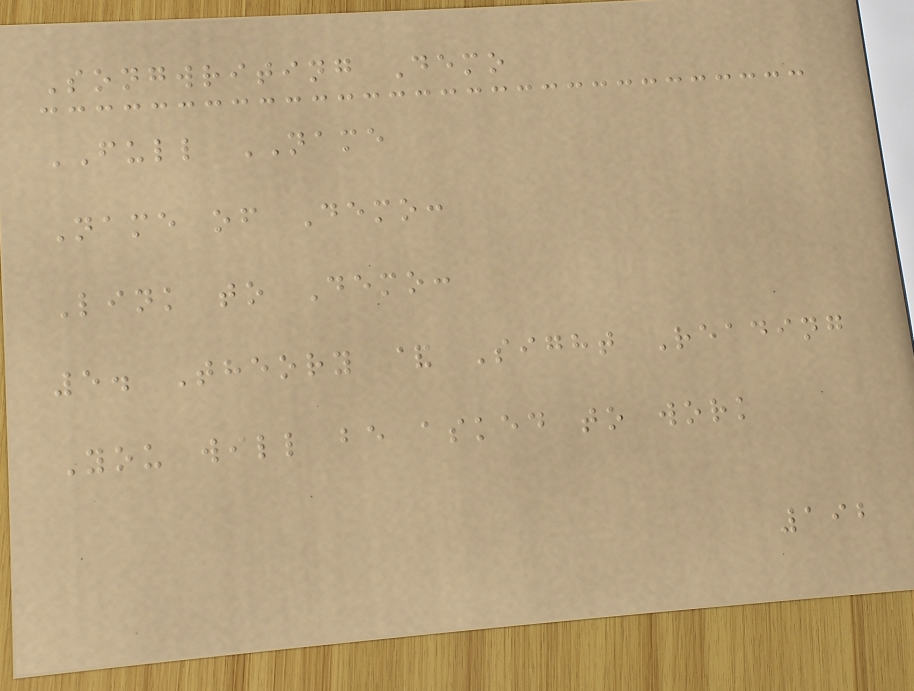Songwriting Demo
FULL NAME
Name of Demo:
Link to Demo:
5. Theory & Sight Reading
You will be asked to work
192
